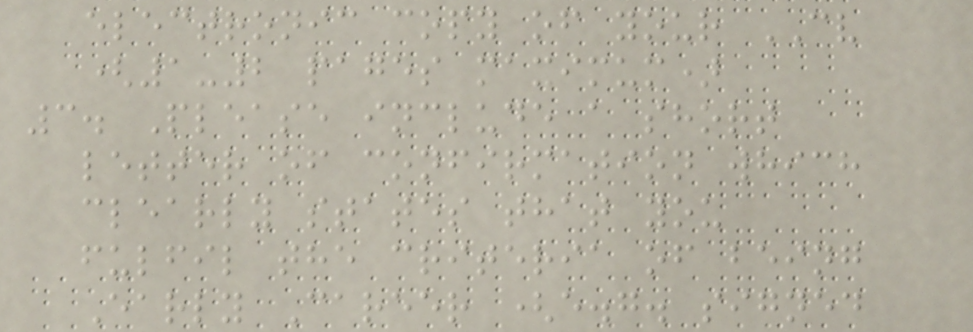electronic copy of your CV
(1-2 pages maximum)
3. Please include a short
letter of confirmation which
clearly states that you
fulfil the criteria of being
Early Career (e.g. signed
